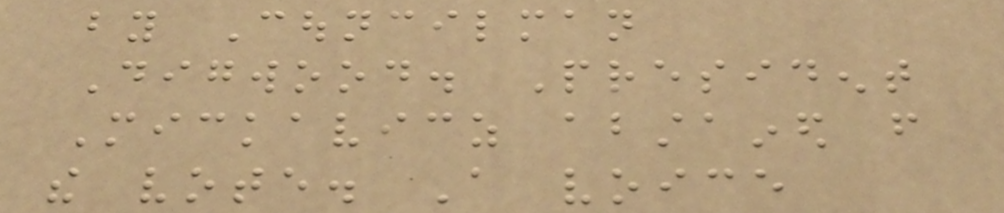by Councilman
Digwood. President
Mickavicz abstained from
the vote. A voice
